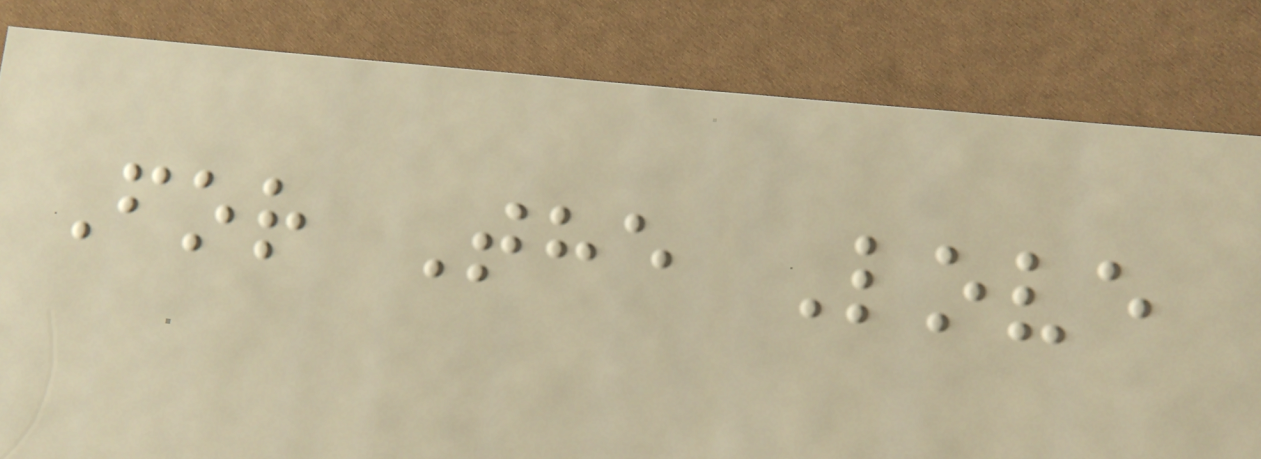For The Love
